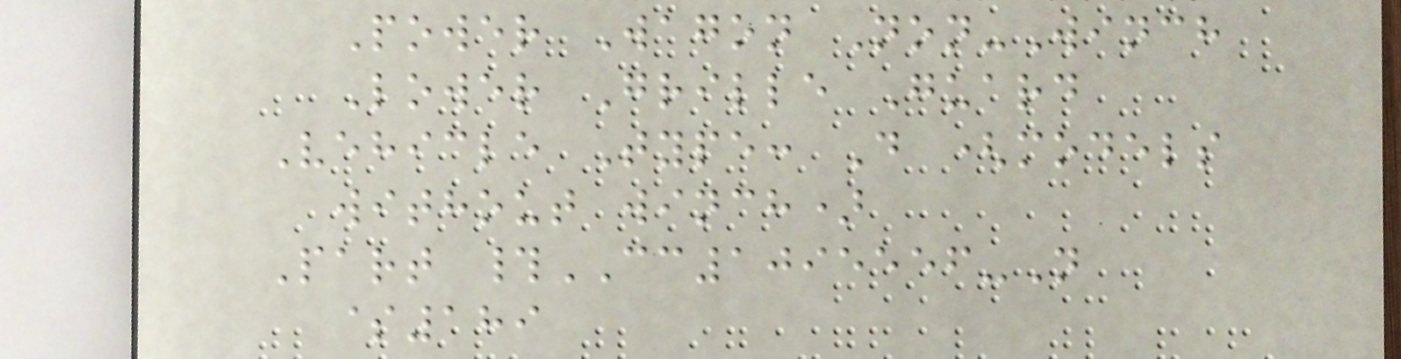Power Wagon Non-Winch
Lower Grille Guard
Vehicle Type: D (models
without winch)
Part #CC1095556-N
$189
